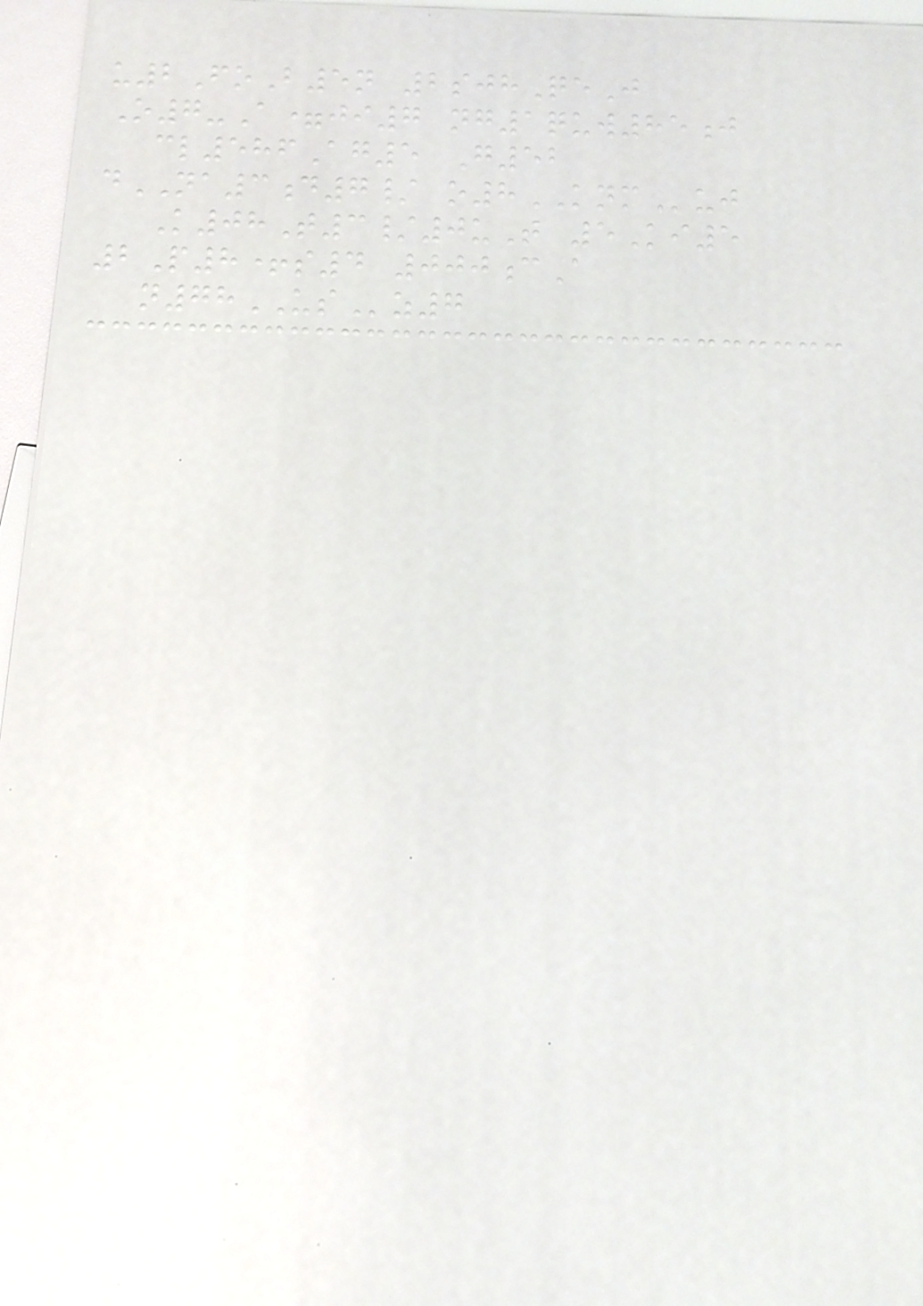u2FoB5n 2sjhQeJ
O7-A=ji7 ng1quw85j
cl586Ag5 G52
dNA3d7/ o8KNMuj
K08T3/0uT 5Ki5
2P8+s4 000cA
n78USz7
